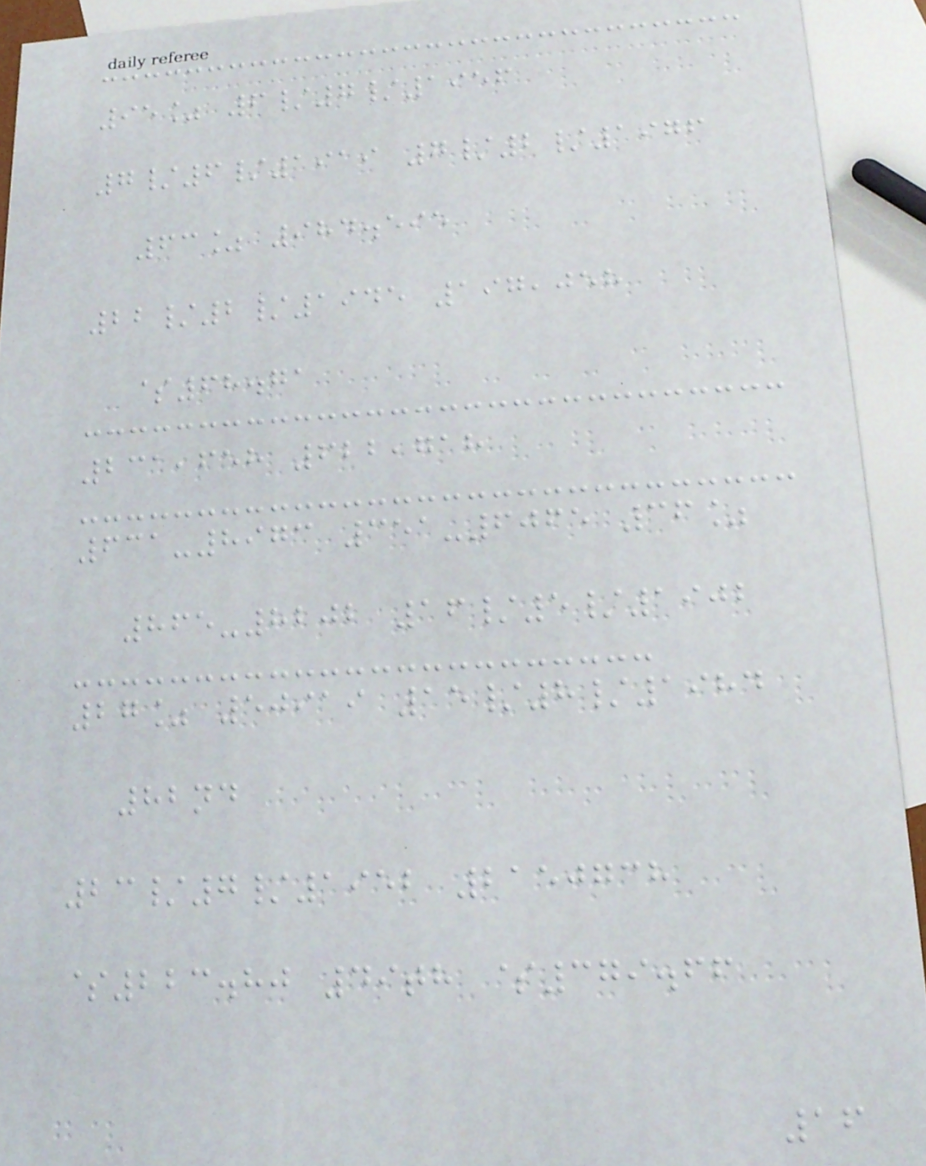95% 6/7/1956
7/6/1919 7/2/1976
63% 984.595
22/2/1945 197,058
$68.71
231,658 622,718
631-8973 351-6065 36%
865-8202 16/5/1902
27% 50919 15/8/1984
82nd
23/7/1952 2150738
$223.80 49th $379.66
16
